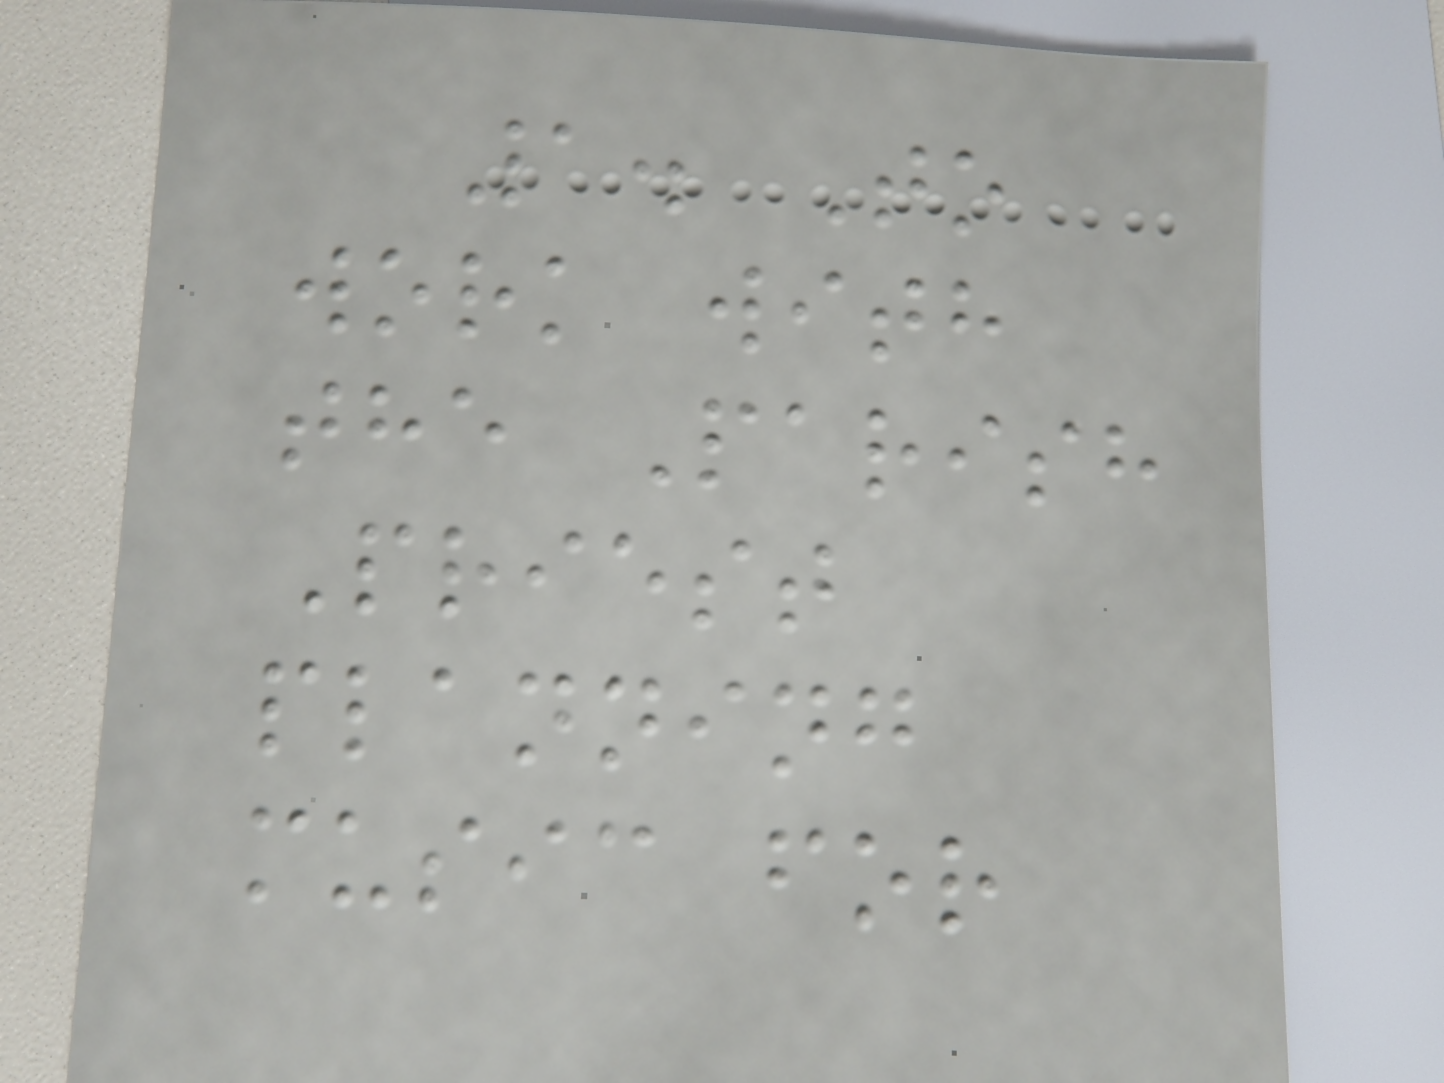1. To
work with
the Parish
Priest
planning
music for
